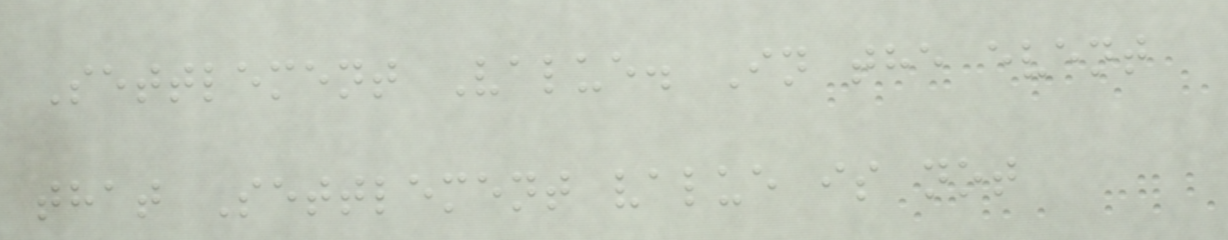Settlement Value. In the event
that Settlement value is not
